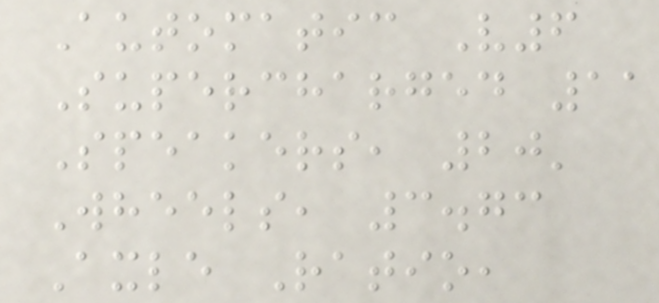Automatic V6
Supercharged 11
Speakers, 20'
Wheels, 3.73
Axle Ratio,
